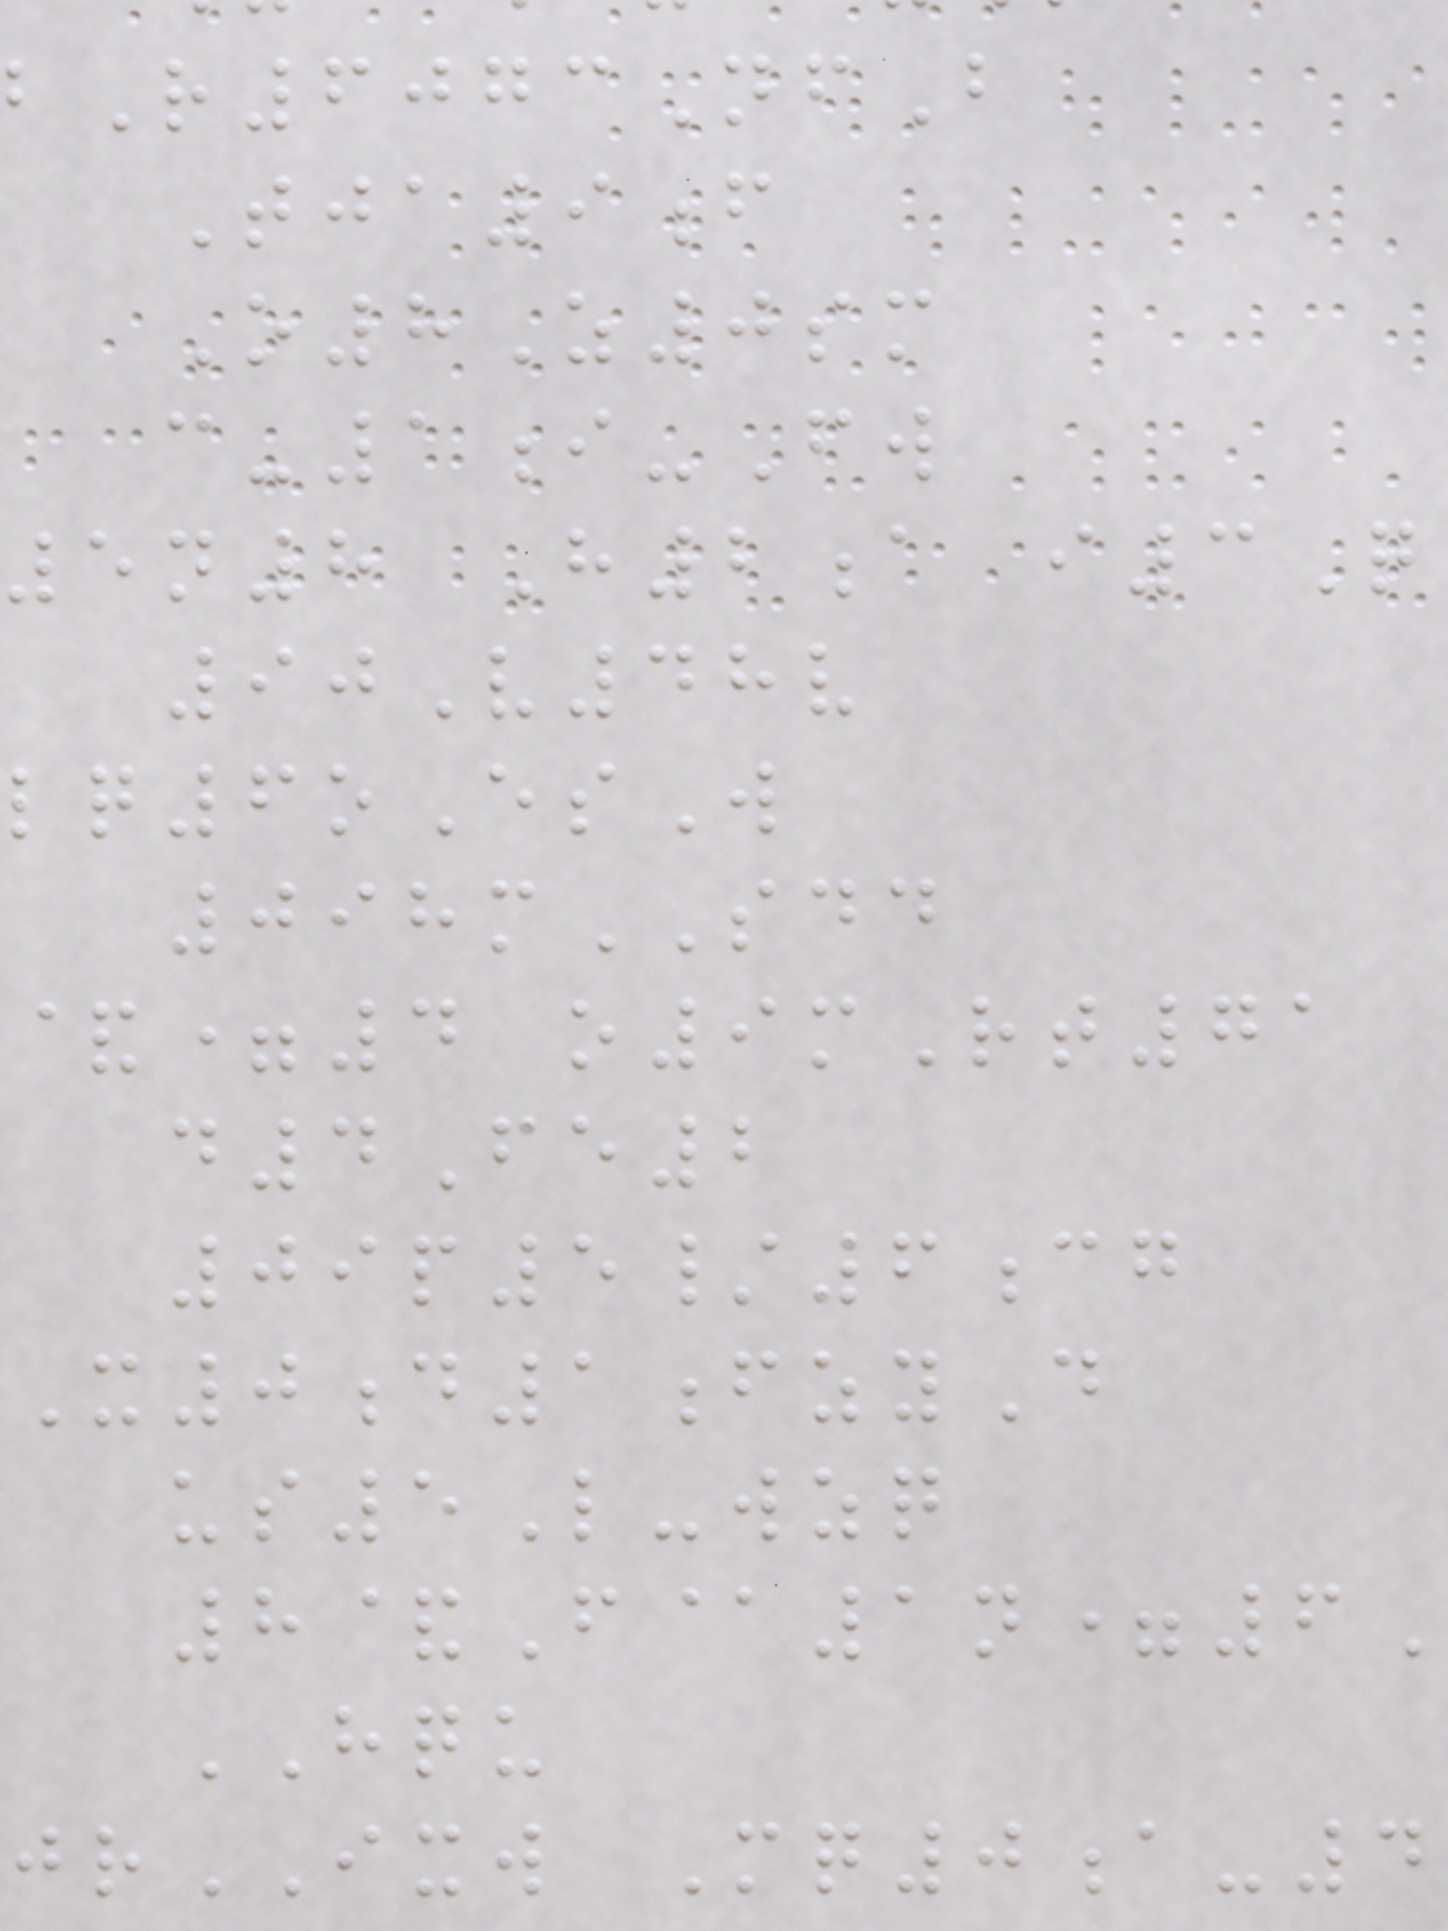bR6073NfB
Tja9f
O8Z0sm
c-1i-Fw
5n8 H2a i3Q
90V48v
lq6oEsW
098mSDD
&=4 o9mRt71
d4Fe2
09p5/6cg
X0d1fzyD
us5L-wzq
8&F@1n=6
HQU
jrIXW Mq0a-4
